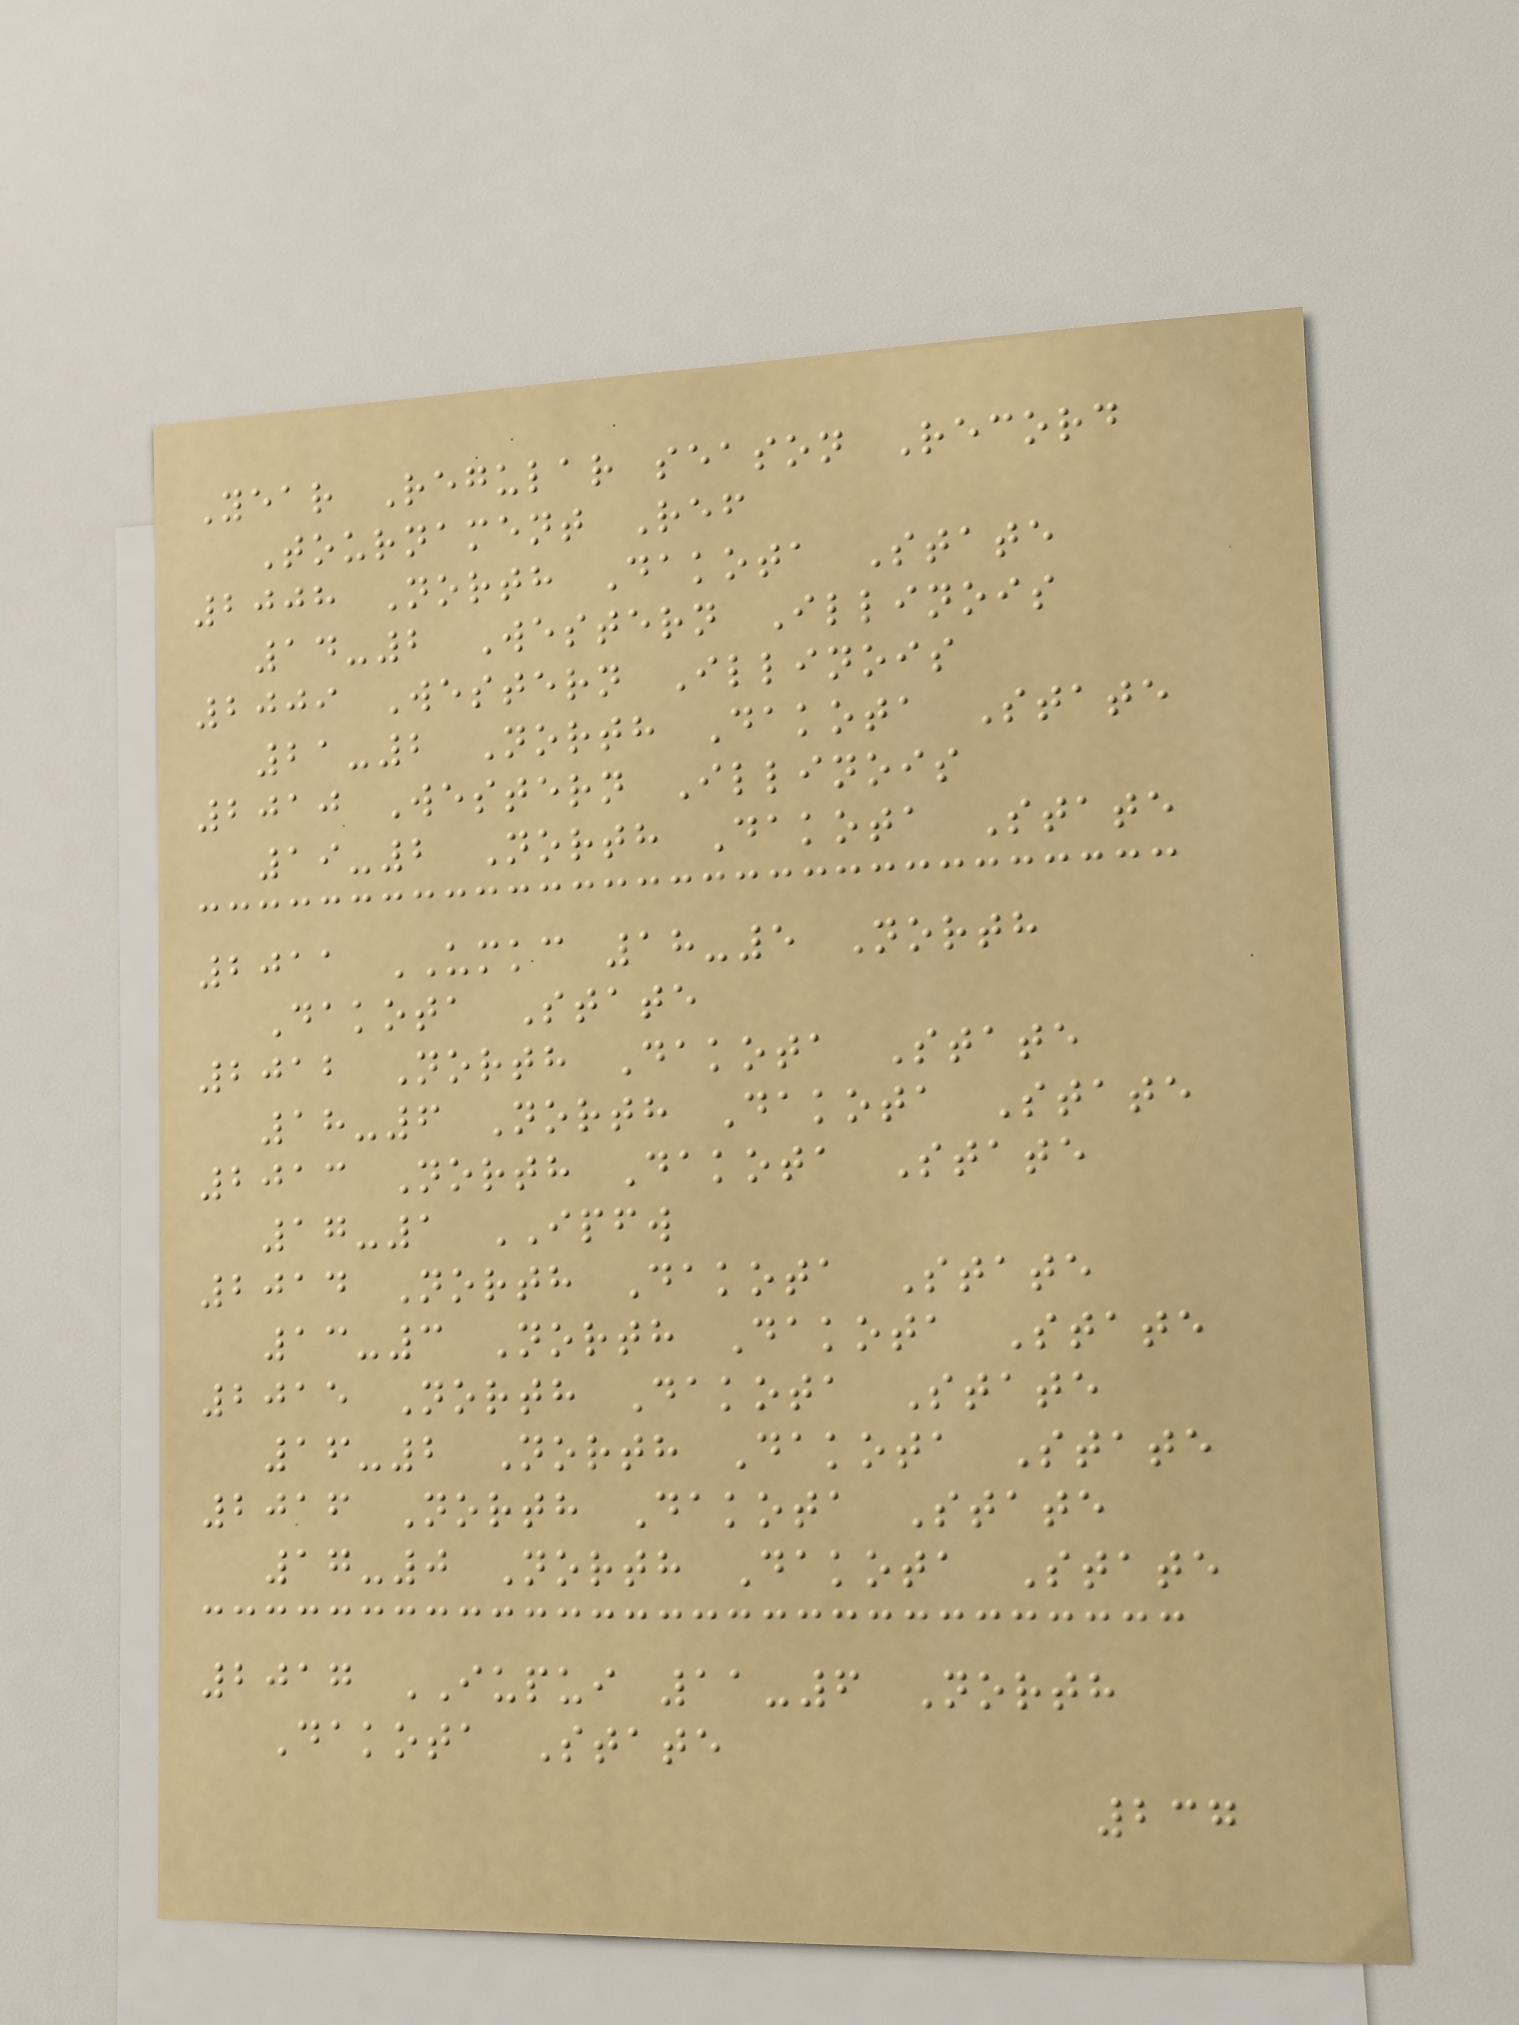Year Regular season Record
Tournament Ref
2008 North Dakota State
14-2 Western Illinois
2009 Western Illinois
21-2 North Dakota State
2010 Western Illinois
19-2 North Dakota State
2011 UMKC 18-5 North
Dakota State
2012 North Dakota State
18-6 North Dakota State
2013 North Dakota State
17-1 IPFW
2014 North Dakota State
13-3 North Dakota State
2015 North Dakota State
16-2 North Dakota State
2016 North Dakota State
17-0 North Dakota State
2017 IUPUI 11-6 North
Dakota State
237
